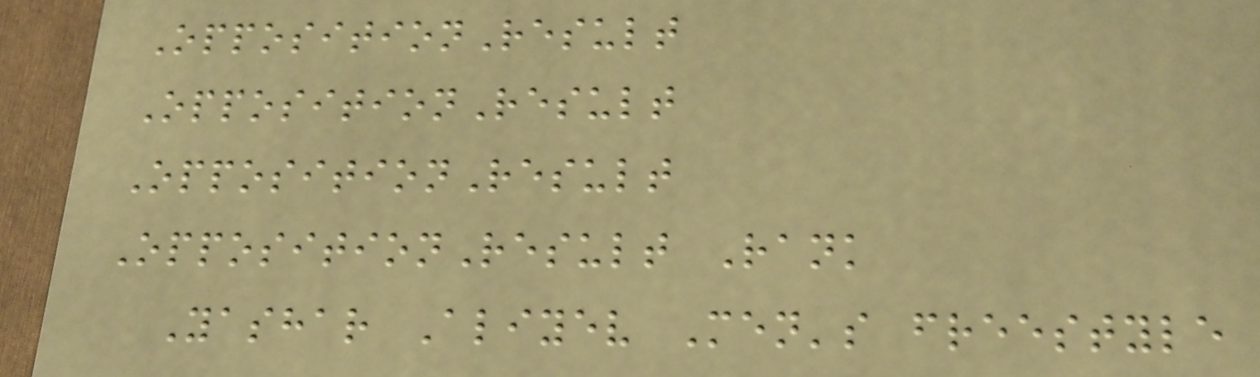OppositionResult
OppositionResult
OppositionResult
OppositionResult Rank
Yashar Aliyev Men's freestyle
